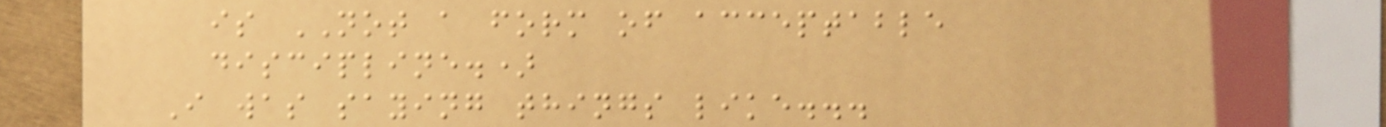is NOT a form of acceptable
discipline.)
I was saying things like...
